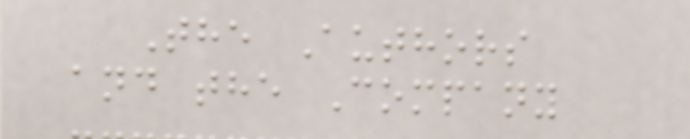The Authors
and the Company
